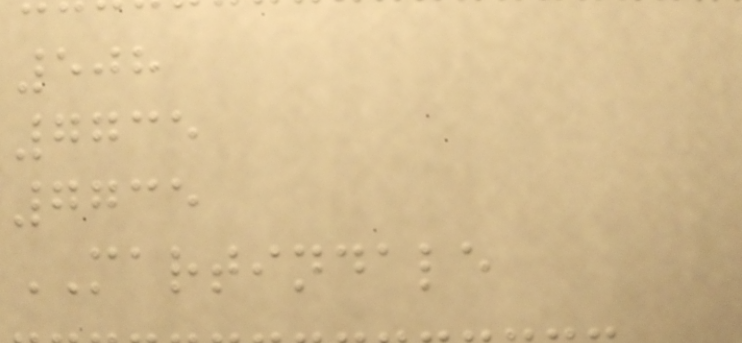508
7735
7735
MARTINDALE
